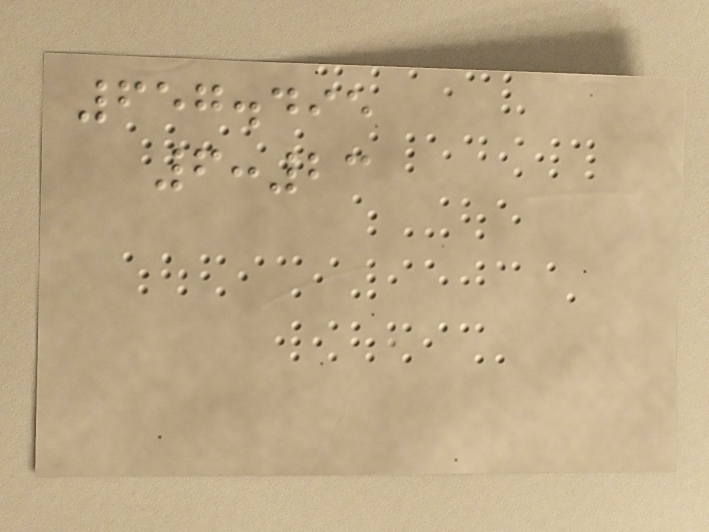657.495
6:23
